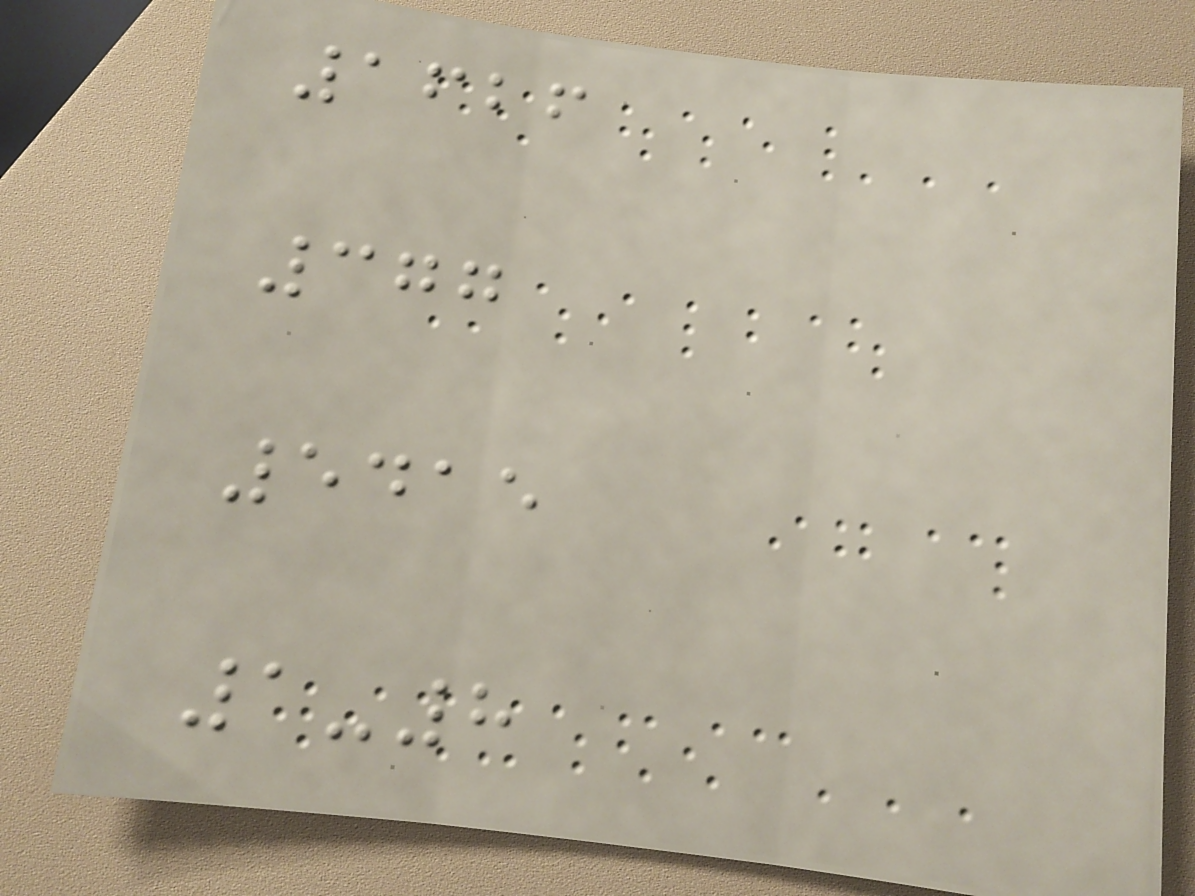1626
377
5415
1-8
